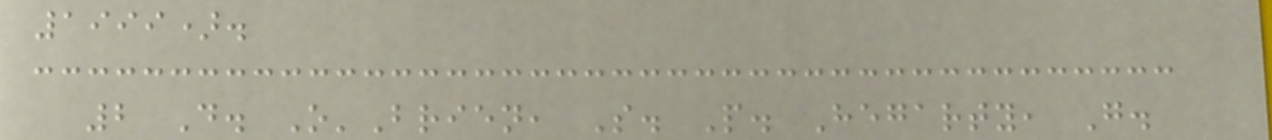1999).
2 D. O'Brien, S. P. Hegarty, G.
